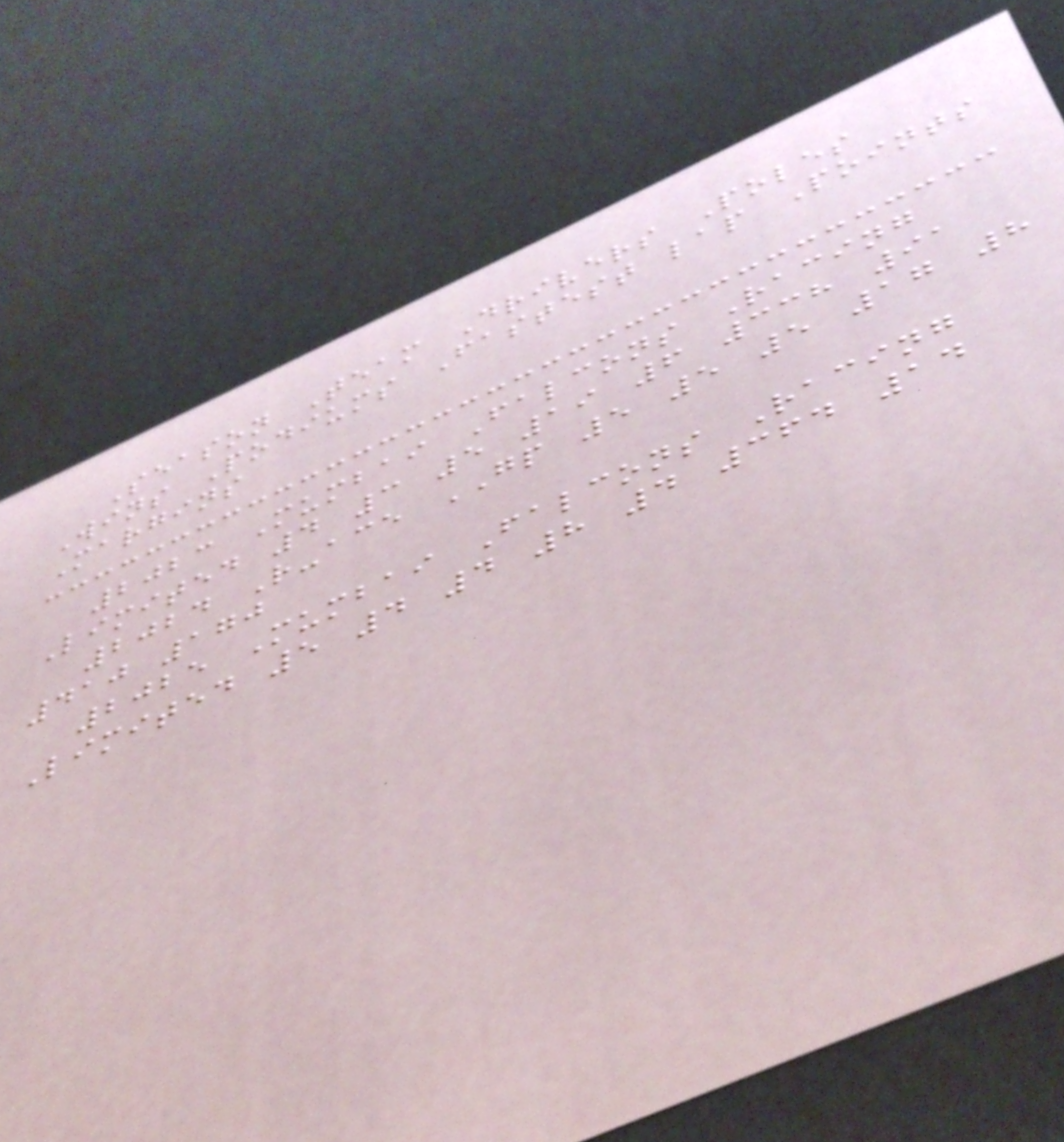Season Team Drivers Poles
Wins Podiums Fastest lap Points
Margins
2023 Mumbai Falcons Racing
Limited 4 3 5 19 6 338 91
2024 R-ace GP 5 5 5 17 8
410 170
2025 Mumbai Falcons Racing
Limited 5 4 4 8 4 364 14
